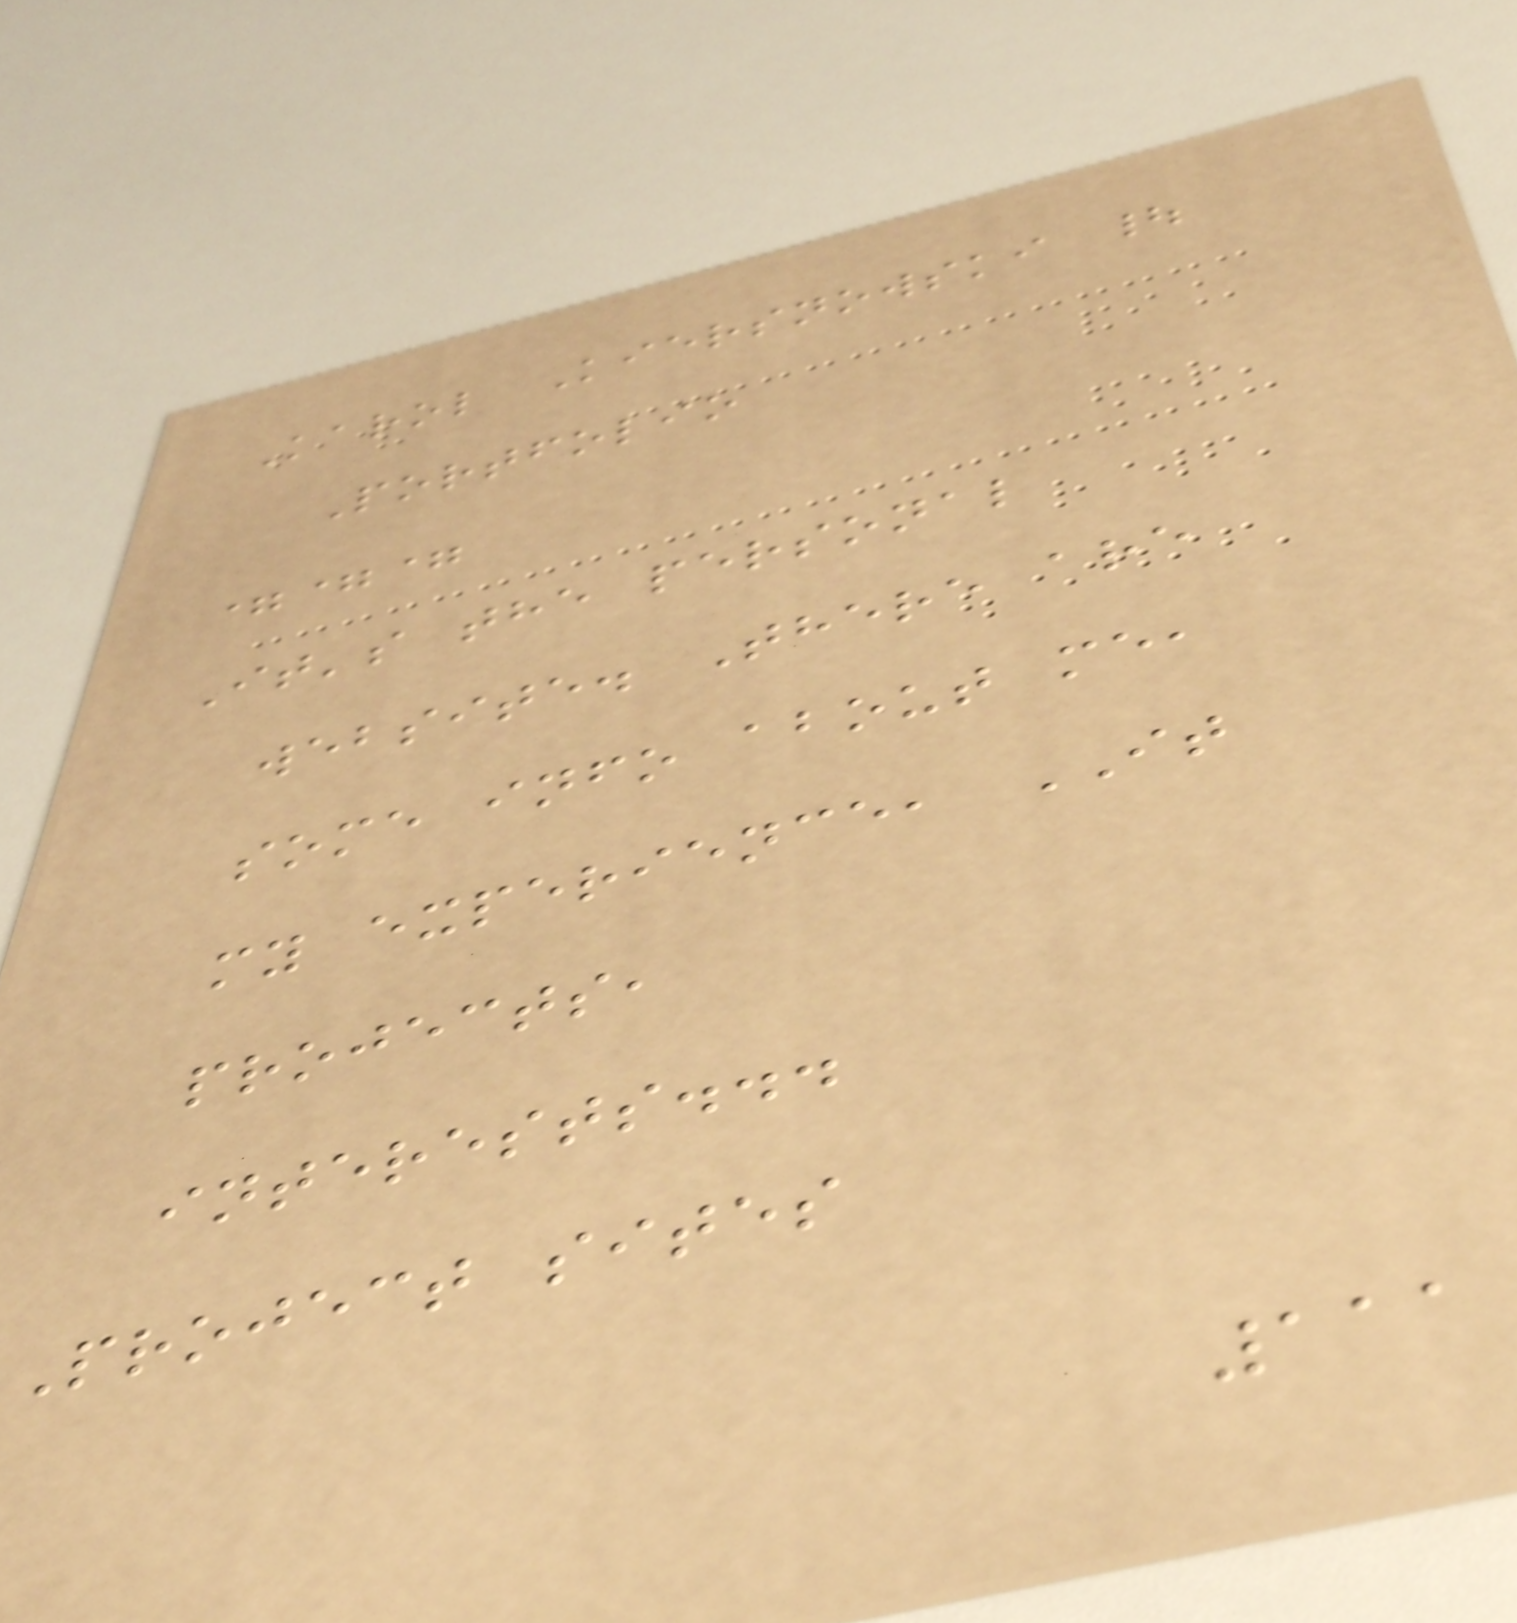Karol Kiersnowski |
Portfolio
===
It's the personal
website. There are
some info about me,
my experience, IT
projects,
interests...
Project sites
111
